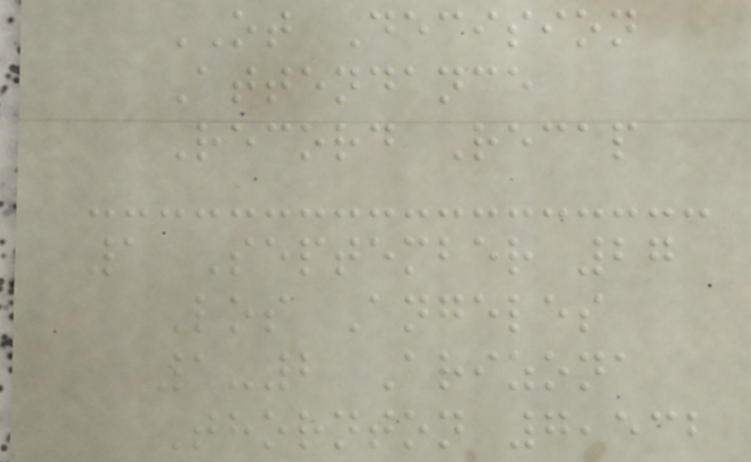OT Decision
Attendance
Record Recap
1 September 27
Los Angeles
1-2 Arizona
Thornton 7,532
